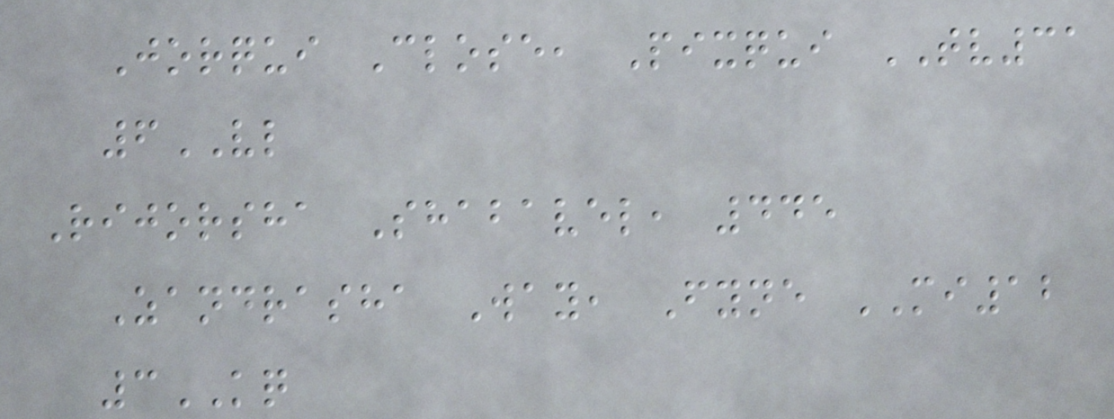Jorqui Close, Pixqui TV31
6VL
Rijorsha Shabavel, 445
Zandrasha Way, Fyne MI12
3KQ
